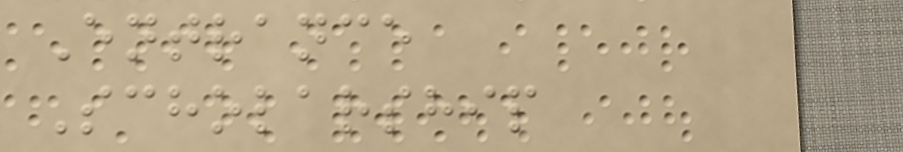Entrance
Scholarship
